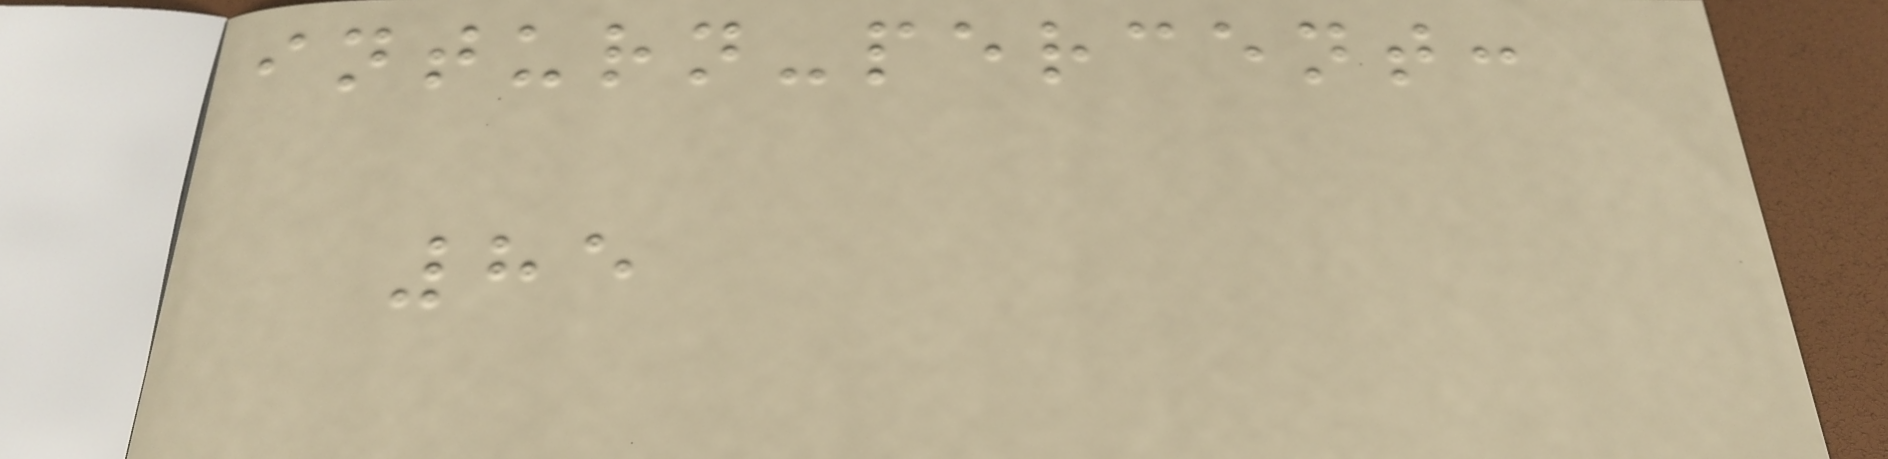inturn-percent:
85
